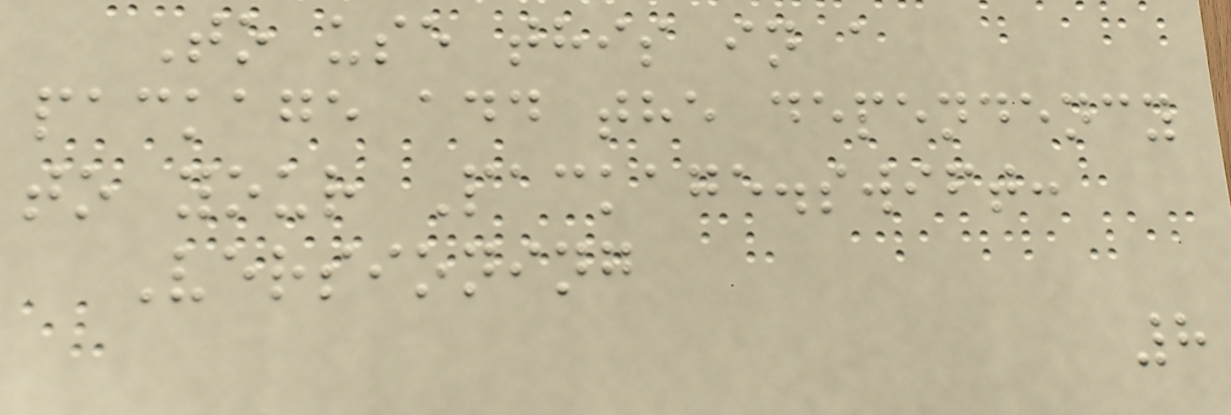To use this in a
package add the dependency
to your Package.swift:
Versioning
8
